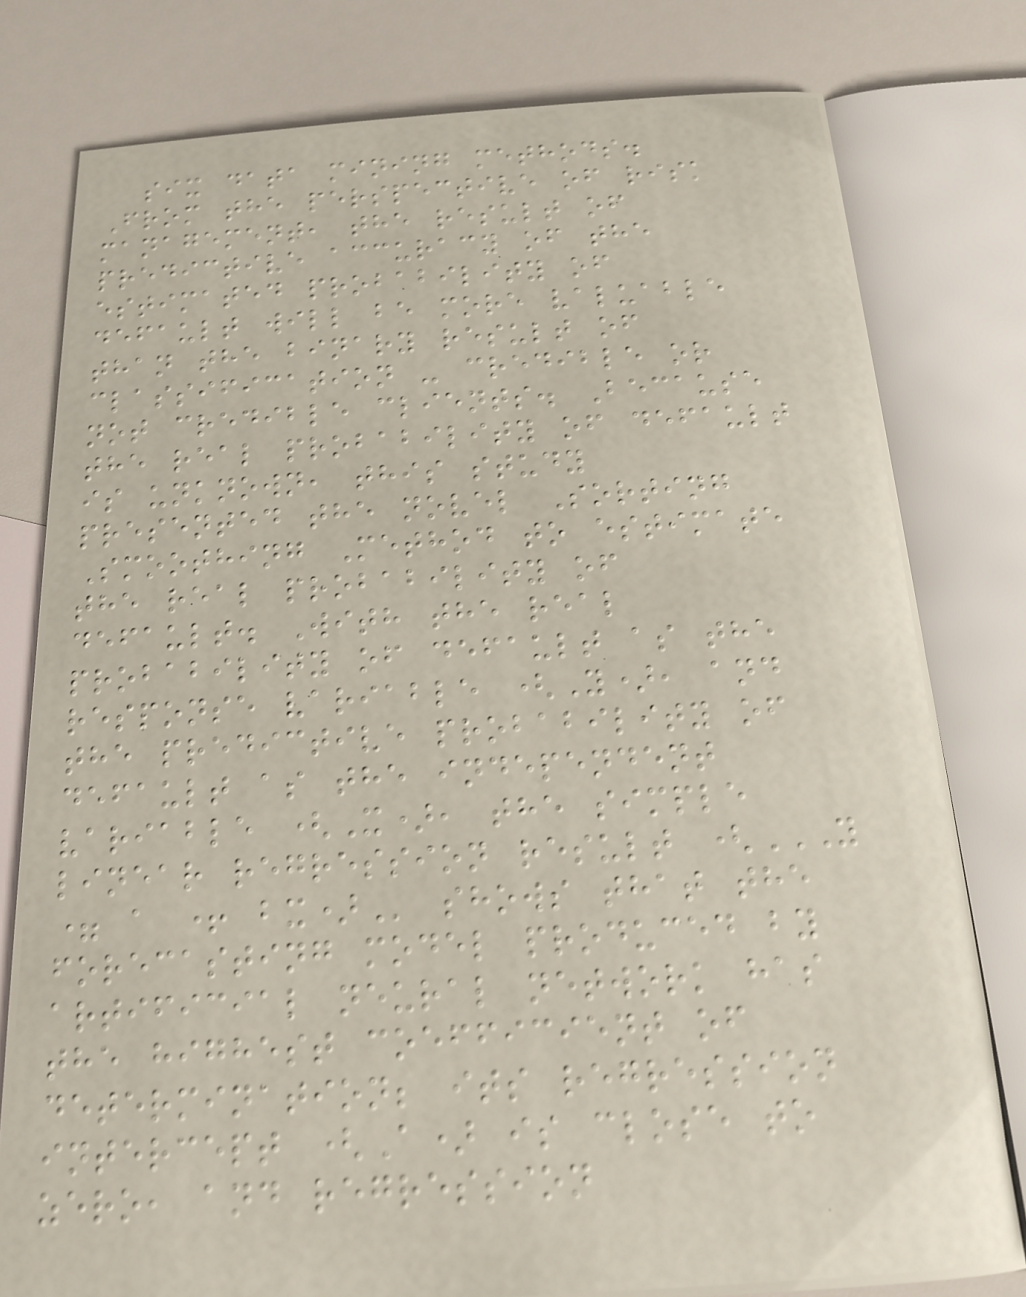six data mining methods.
From the perspective of risk
management, the result of
predictive accuracy of the
estimated probability of
default will be more valuable
than the binary result of
classification - credible or
not credible clients. Because
the real probability of default
is unknown, this study
presented the novel Sorting
Smoothing Method to estimate
the real probability of
default. With the real
probability of default as the
response variable (Y), and
the predictive probability of
default as the independent
variable (X), the simple
linear regression result (Y
= A + BX) shows that the
forecasting model produced by
artificial neural network has
the highest coefficient of
determination; its regression
intercept (A) is close to
zero, and regression
